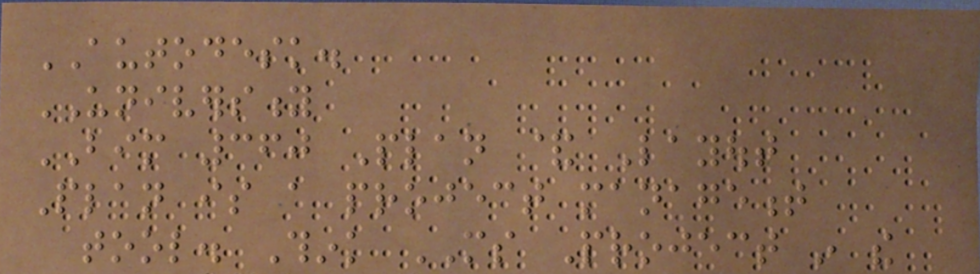AUTODESK.
UNIVERSITY
BIM 360 Plan & Layout
Plan is a project management
tool. Think MS Project in the
